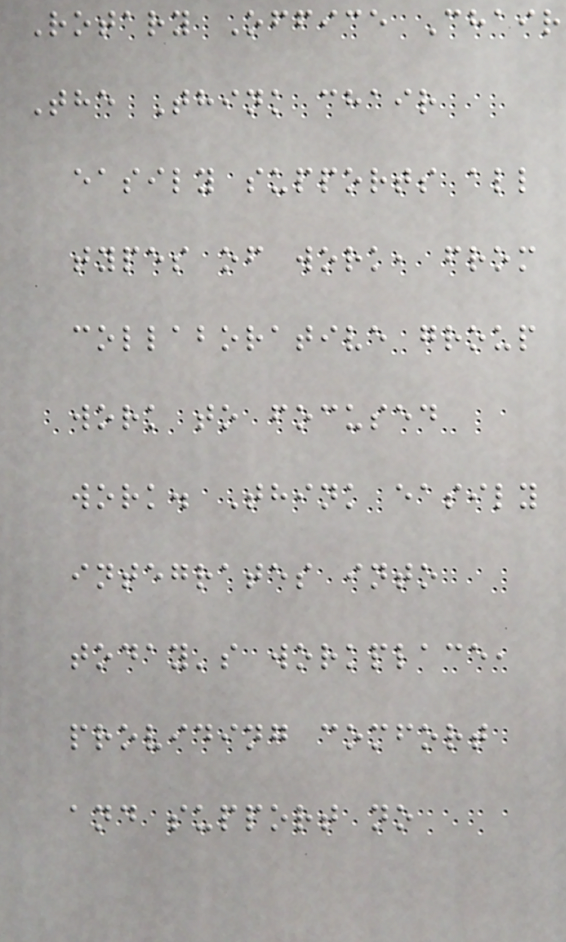Rotary Office Chair
The Think chair
easily supports all
types of work, from
collaborative group
work to focused
work. Think easily
integrates into
today's workplace,
providing comfort
and support no
